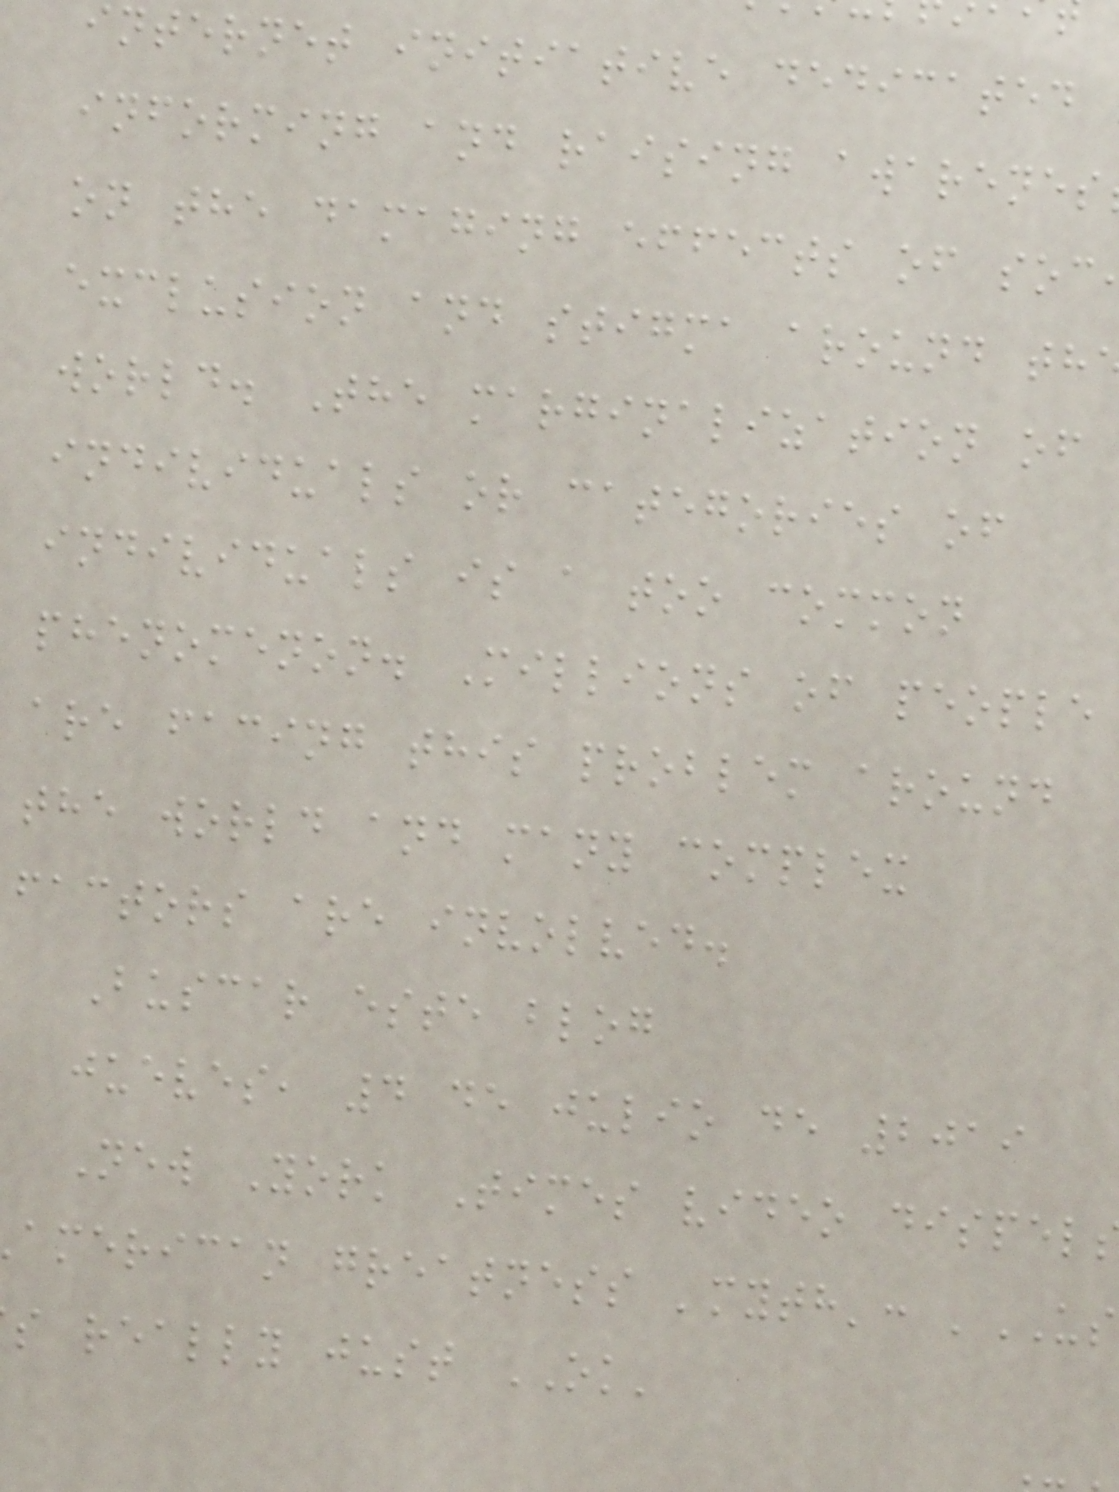internet initiative dedicated
informing and raising awarenes
on the damaging effects of soc
exclusion and stigma around th
world. The marginalization of
individuals or categories of
individuals is a too common
phenomenon. Millions of people
are facing this problem around
the world and many complex
factors are involved.
Buscar este blog
jueves, 4 de julio de 2019
New York Times video dispel
american greatness 'myth': 'US
s really just OK'
